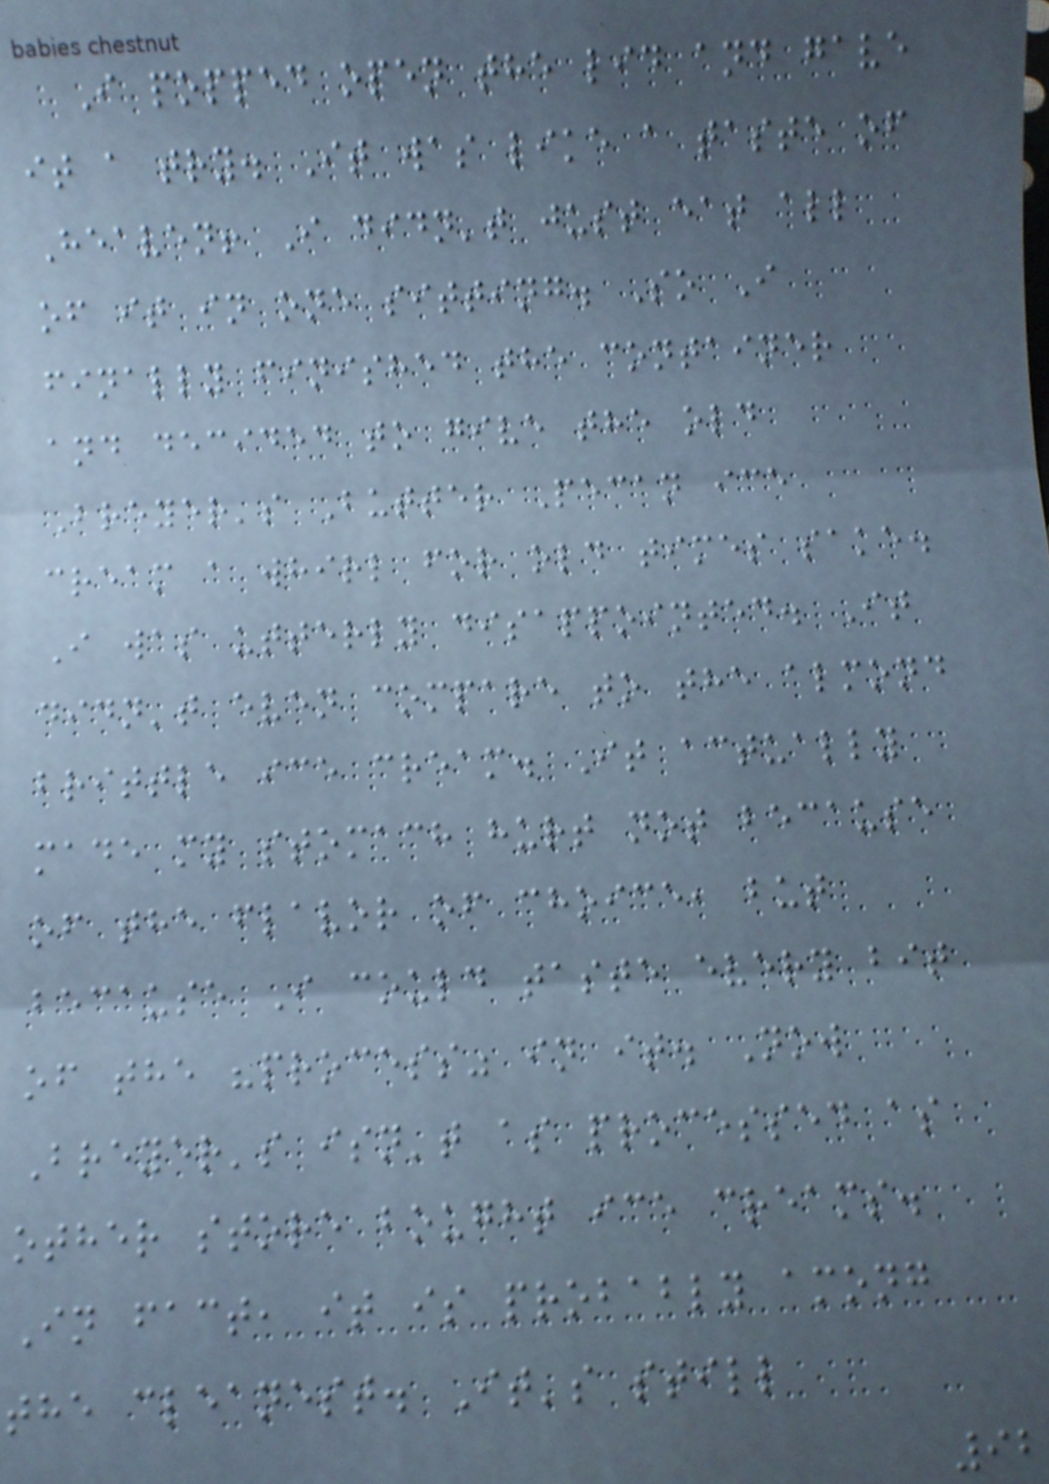I popped open the lid and gave
it a try. It was like a taste of
Heaven! I didn't just eat all
of it in one sitting. So I
finally finished the container
and decided to give the old
Breyer's Butter Pecan ice
cream a whirl for old times sake.
I was utterly disappointed. It
didn't even compare to the almond
brittle ice cream. It actually
made my stomach hurt not because
of the flavor of choice, but
because I could taste every bit
of the "process" in it. Now
Breyer's isn't as processed as
other store bought ice creams.
In fact, it is probably among
the cleanest. It's still
92
